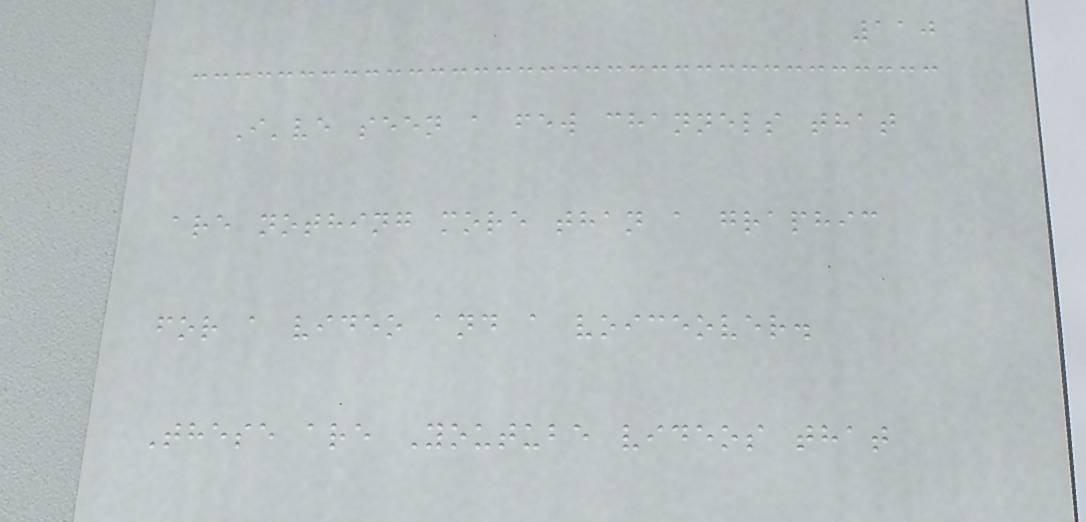110
I've seen a few channels that
are nothing more than a graphic
for a video and a voiceover.
These are Youtube videos that
